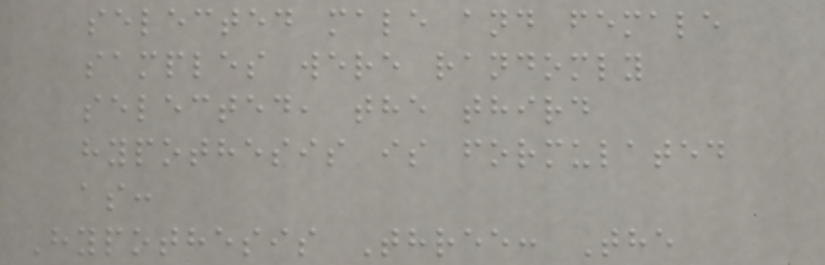selected male and female
samples were randomly
selected, the third
hypothesis is formulated
as:
Hypothesis Three: The
